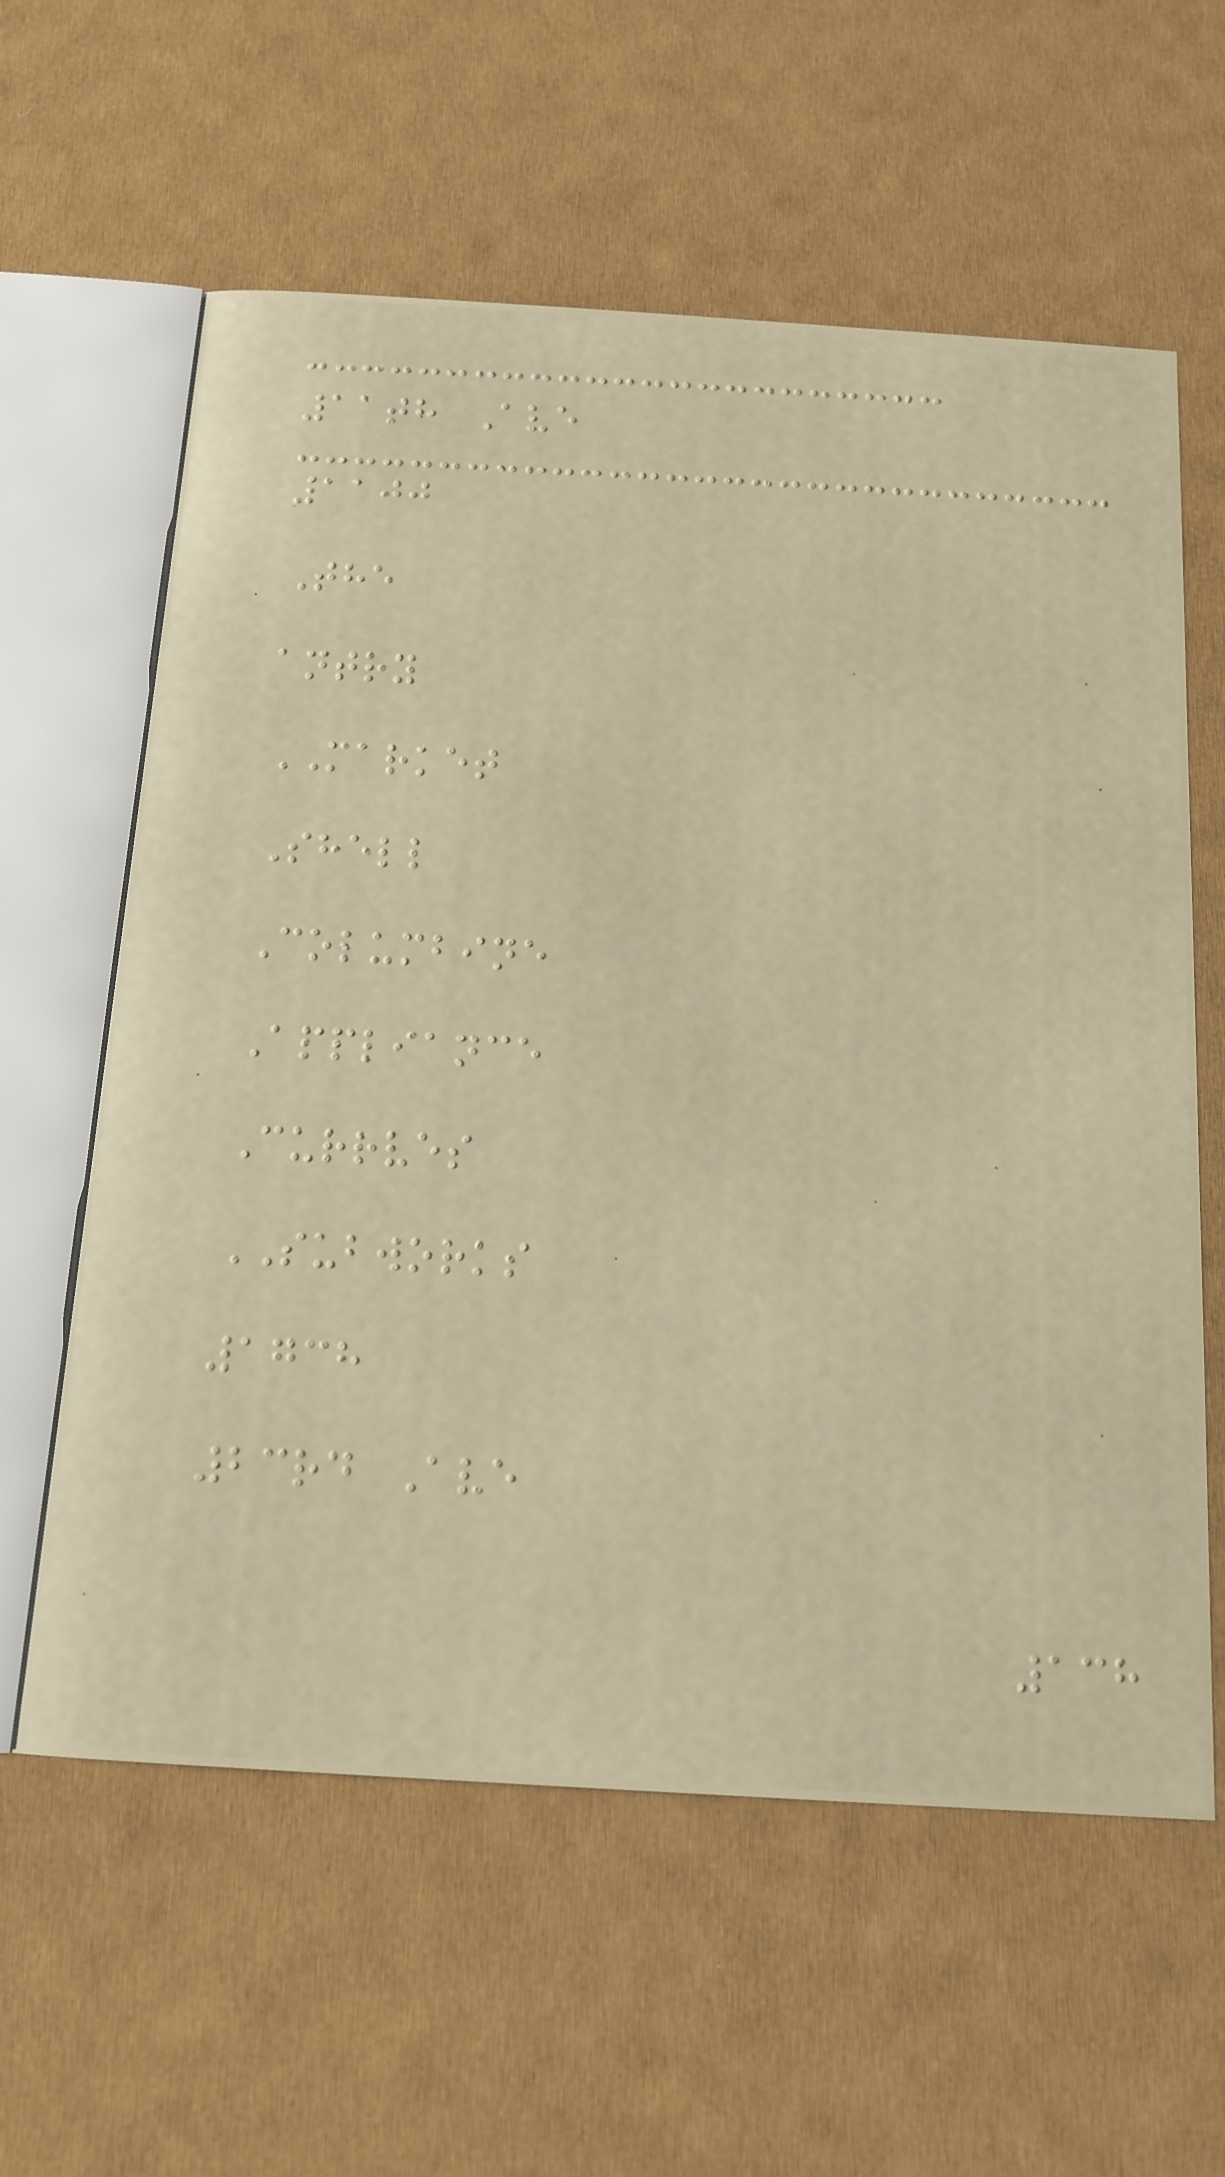11th Ave
1100
The
antry
MARKET
Shell
Columbine
Appliance
Currves
SUBWORKS
1738
23rd Ave
138
